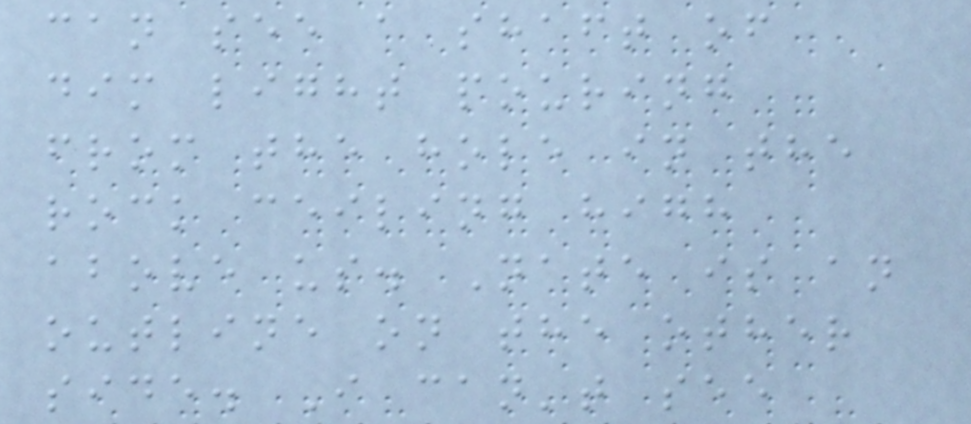can see a shaft of
dim light pouring
from the hole in the
rock ceiling high
above us. Nate is an
outline on the other
side. I can't see
